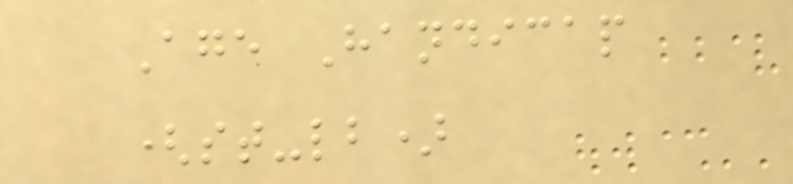Age Handicap
(st-lb)
